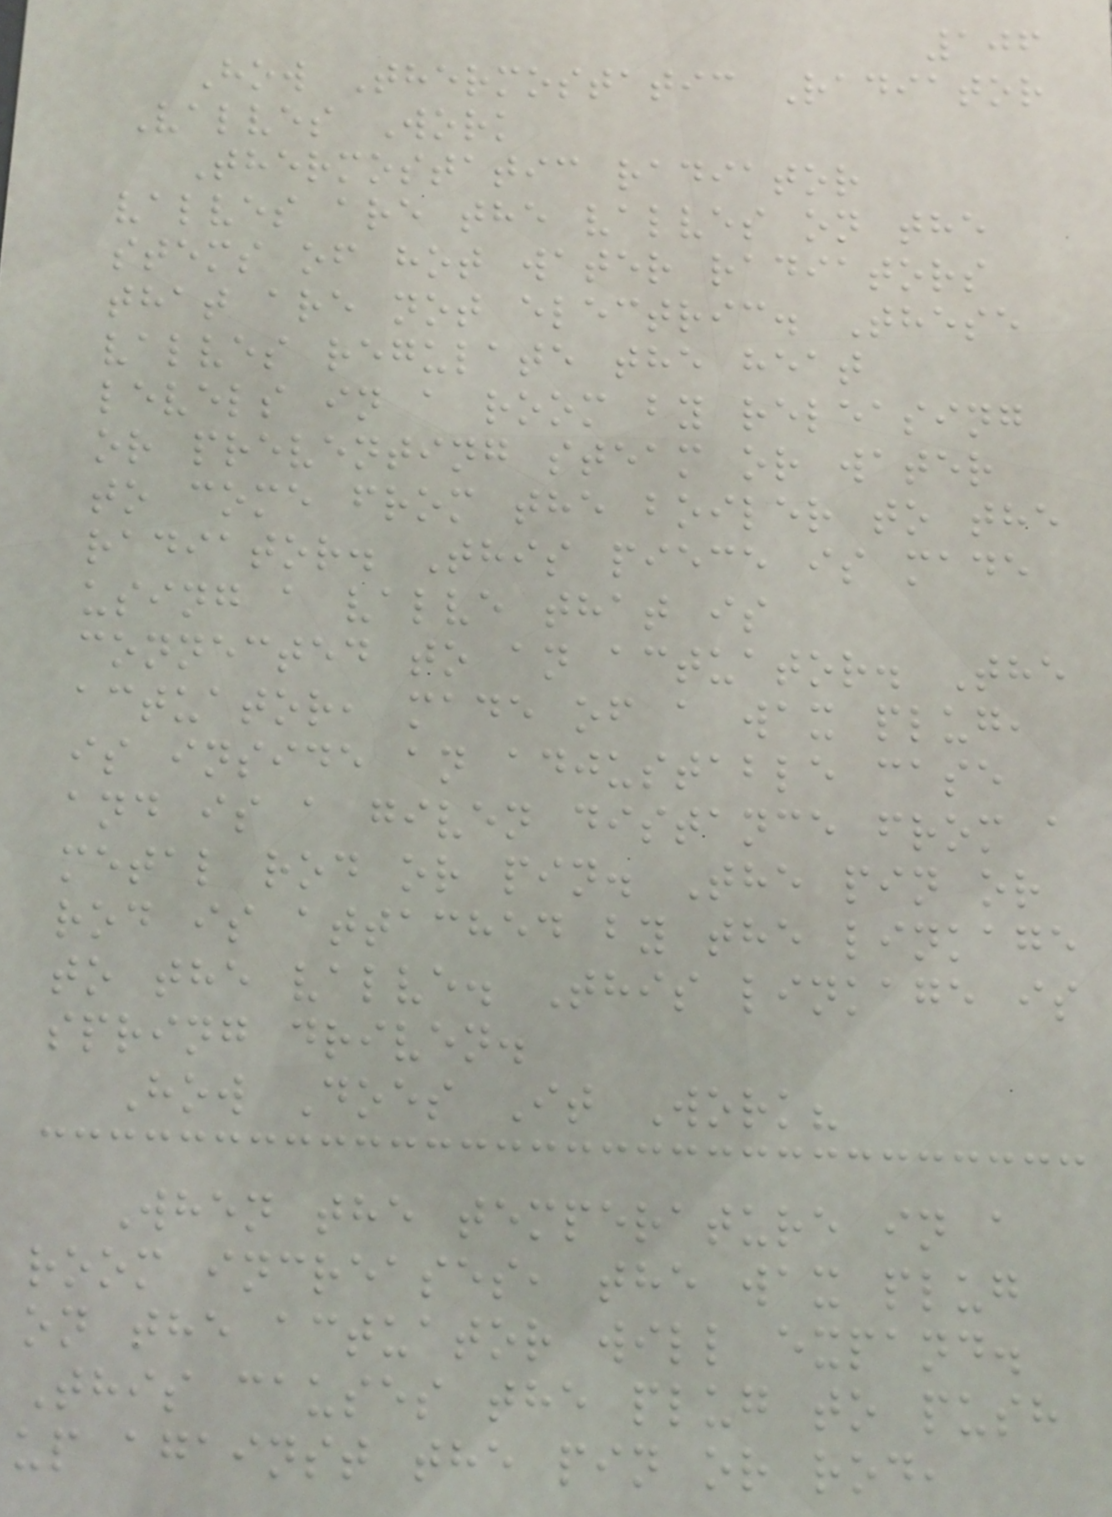106
How Thermostatic Radiator
Valves Work
Thermostatic radiator
valves are the valves on the
stems of hot water radiators
that are not electric. These
valves regulate the heat
levels in a room by releasing
or preventing steam or water
to come from the boiler to the
radiator. This piece is made
using a valve that is
connected to an actuator. The
actuator, made of a wax plug,
is inside an adjustable case
and is a given distance from a
metal rod or pin. The pin or
rod is attached by the linkage
to the valve. This linkage is
spring driven.
How Does It Work?
When the temperature in a
room increases, the wax plug
on the actuator will expand.
This causes the plug to push
up against the pin or rod,
